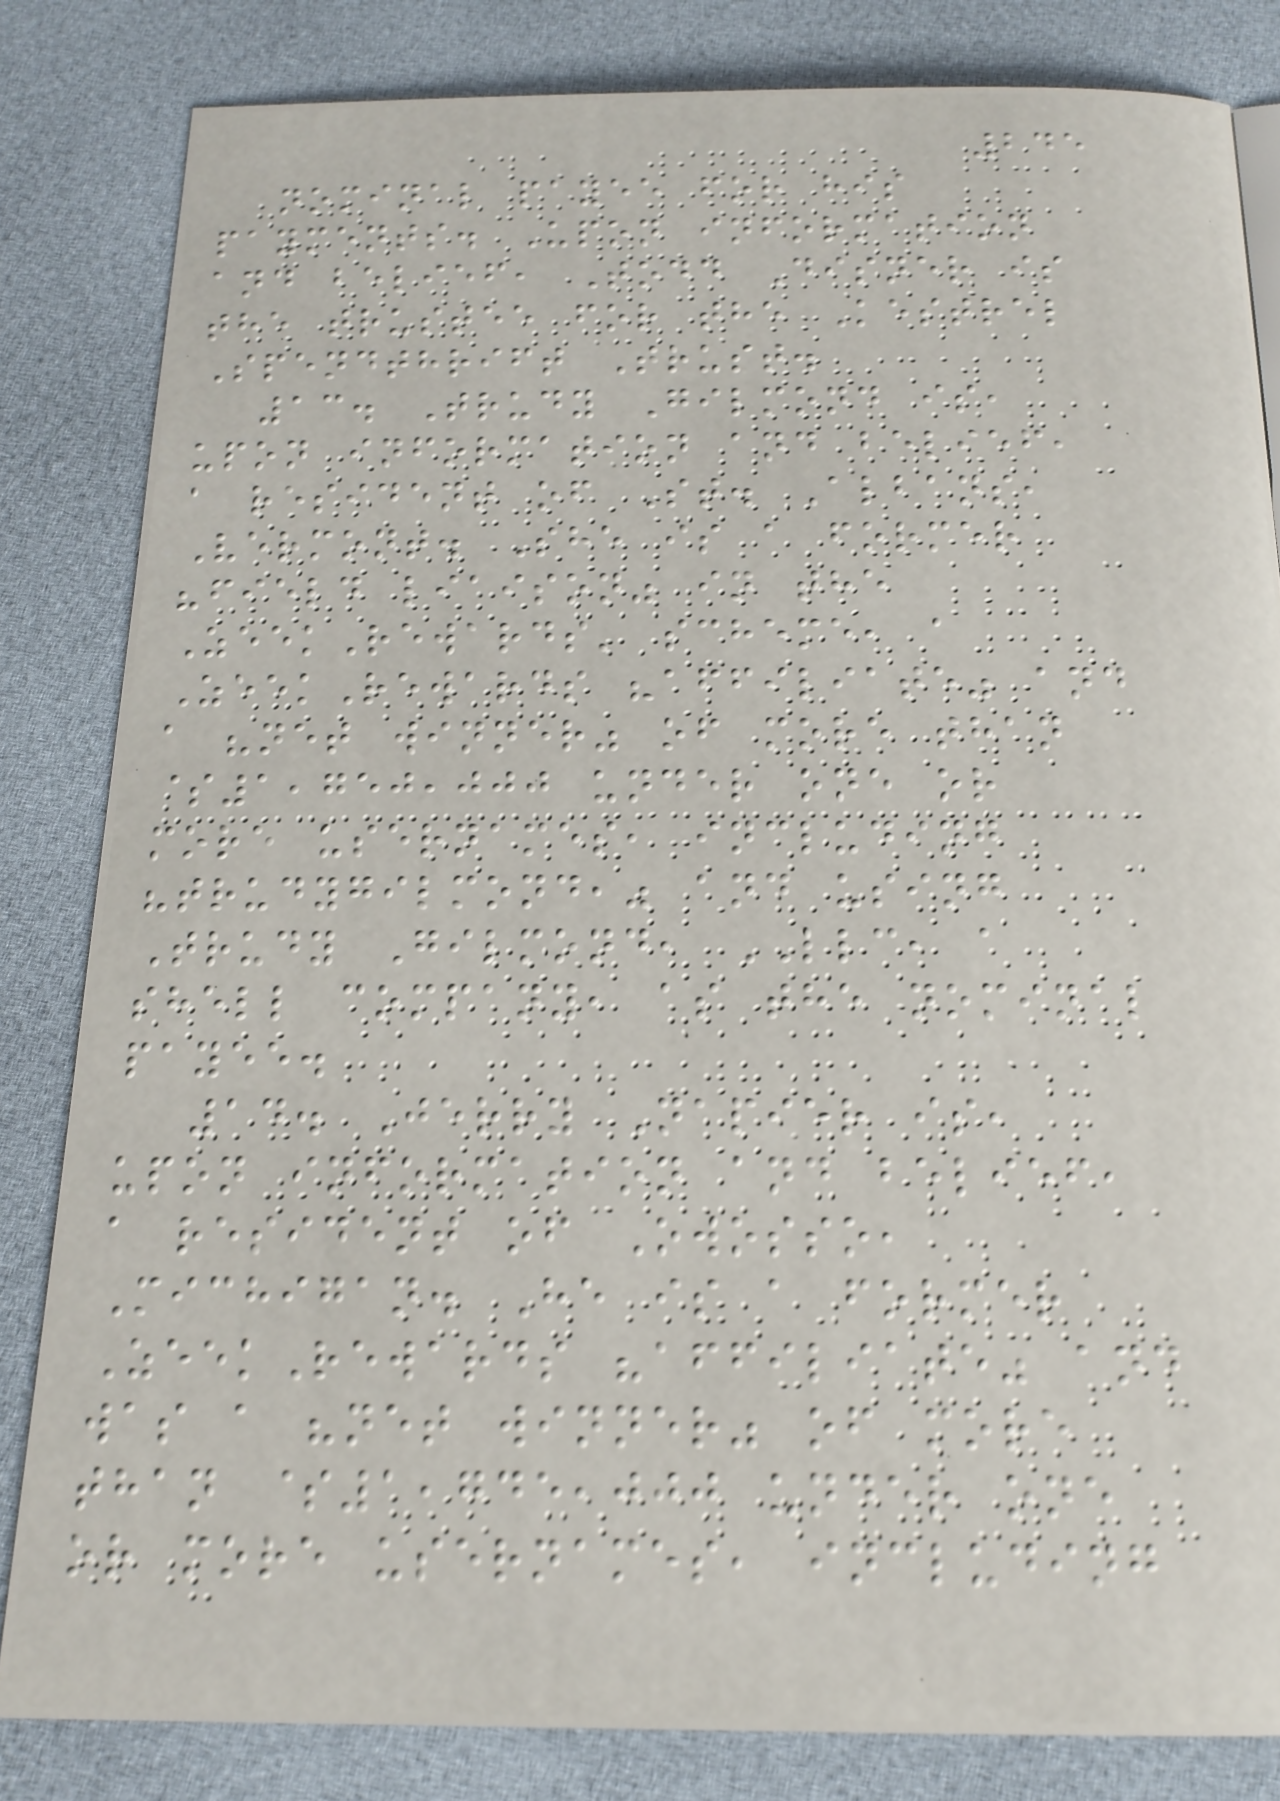245
nominal payee for his
payments. Upon information
and belief, Todd Disner is
the trustee for the Kestrel
Spendthrift Trust.
13. Trudy Gilmond is,
upon information and belief,
a resident of St. Albans,
Vermont. She is a former
"field liaison" in the
ZeekRewards' scheme, a
ZeekRewards "affiliate" and
a "net winner" of more than
$1,750,000 under one or
more usernames, including
"trudygilmond," and using
Trudy Gilmond, LLC, a
shell company, as the nominal
payee.
14. Jerry Napier is,
upon information and belief,
a resident of Owosso,
Michigan. He is a former
ZeekRewards "affiliate" and
was a "net winner" of more
than $1,745,000 under one
or more usernames, including
